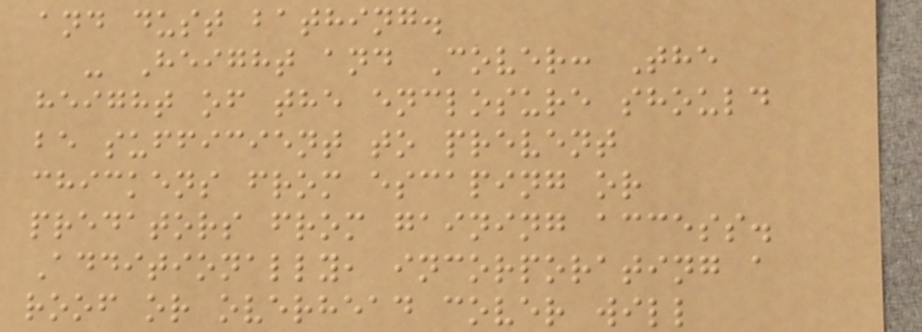and dust bathing.
- Height and Cover: The
height of the enclosure should
be sufficient to prevent
chickens from escaping or
predators from gaining access.
Additionally, incorporating a
roof or overhead cover will
